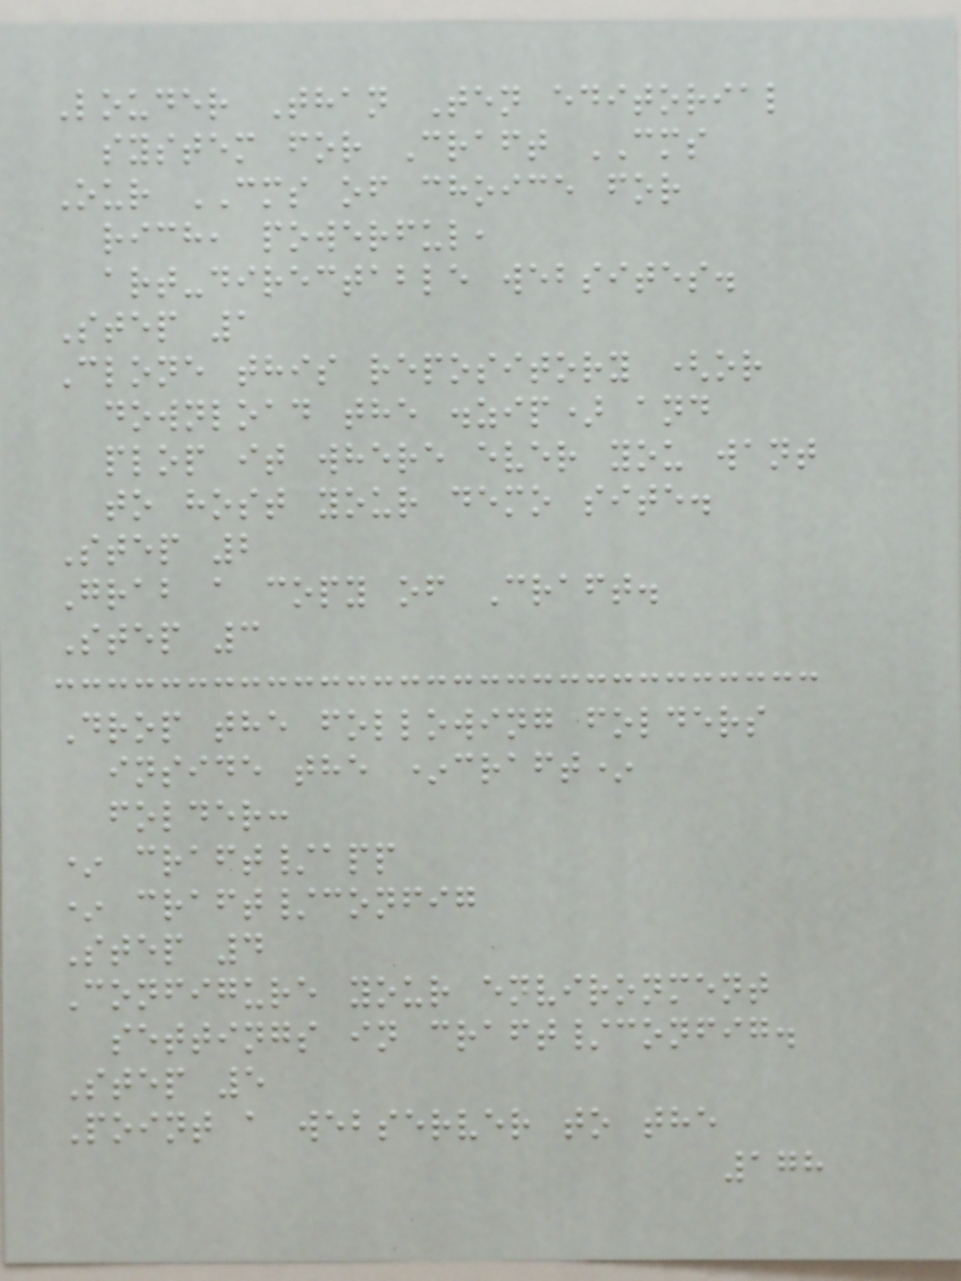Louder Than Ten editorial
system for Craft CMS
Our CMS of choice for
rich, powerful,
art-directable websites.
Step 1
Clone this repository (or
download the .zip) and
plop it where ever you want
to host your demo site.
Step 2
Grab a copy of Craft.
Step 3
Drop the following folders
inside the *craft*
folder:
* craft/app
* craft/config
Step 4
Configure your environment
settings in craft/config.
Step 5
Point a webserver to the
178
